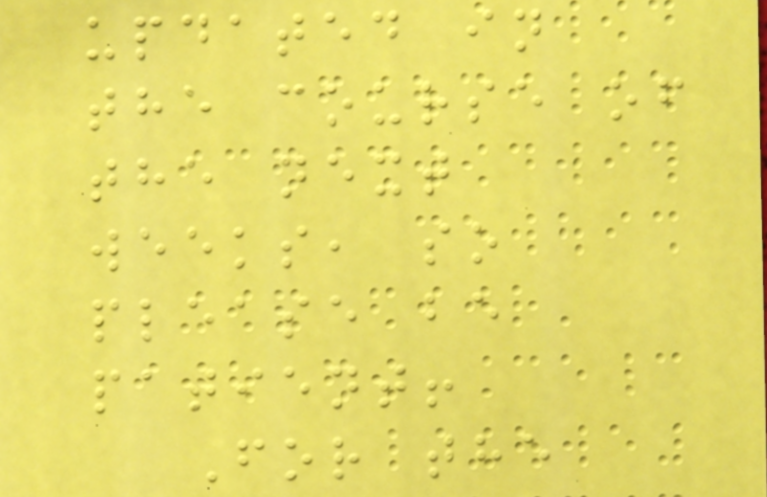updated in
the course of
the next
weeks, so
please be
patient!
For the
